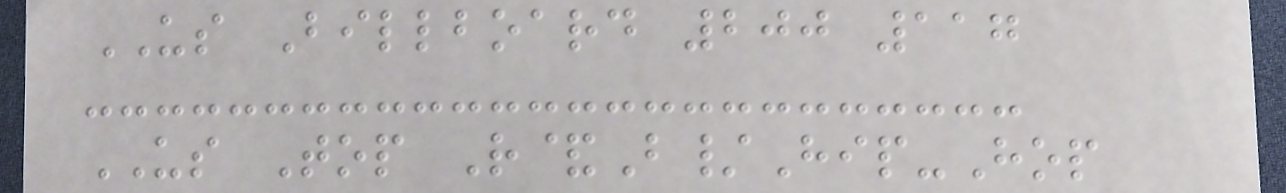US Billboard 200 117
US Top R&B/Hip-Hop
